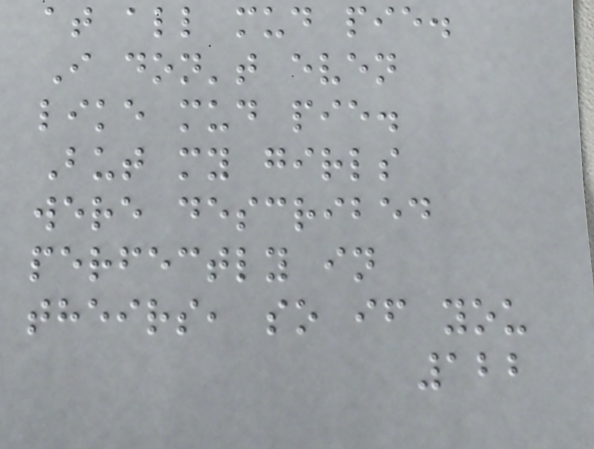at all mud pie.
I don't even
like mud pie.
But my girls
were described
perfectly in
theirs, so if you
122
